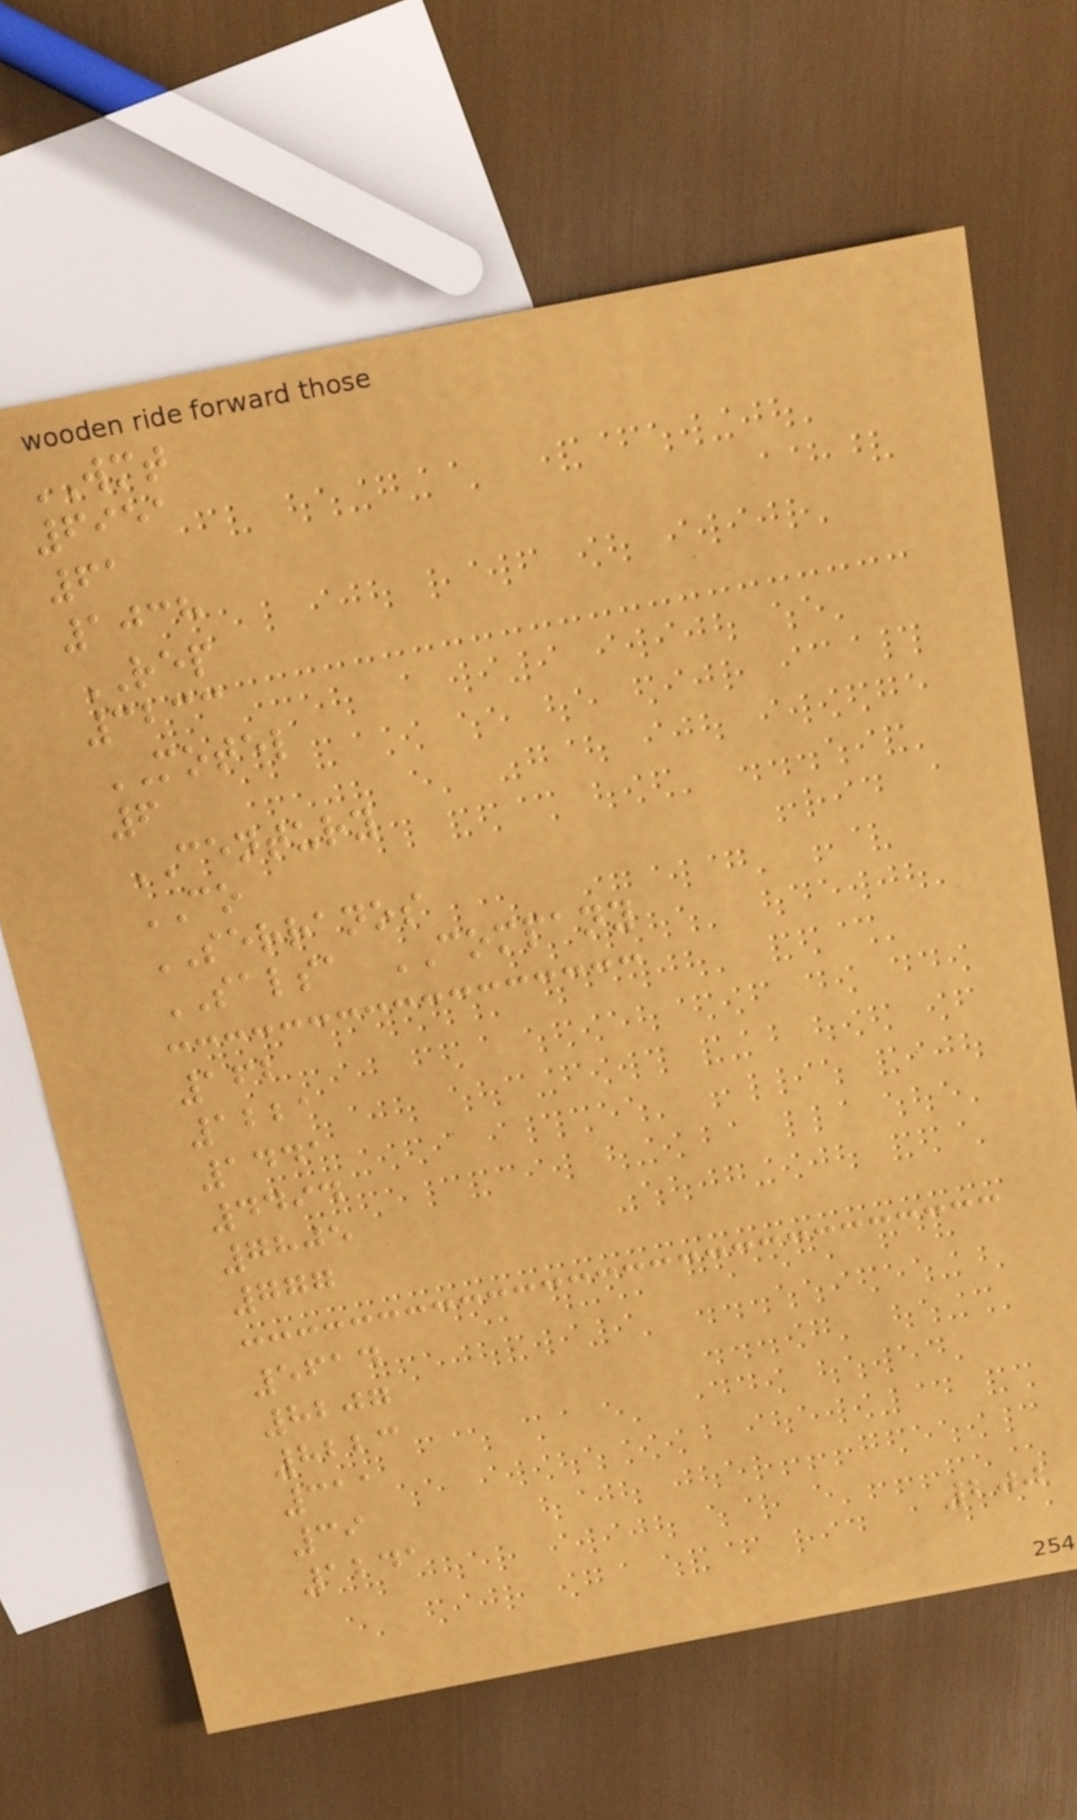WMT
6951
61
1038
REP
3233
MOTEL
6
CENTURY
CO
SERRANOS
SALSA COMPANY
162
1221
1441
4494
7805
777
5614
8207
8223
311
39
1241
200
